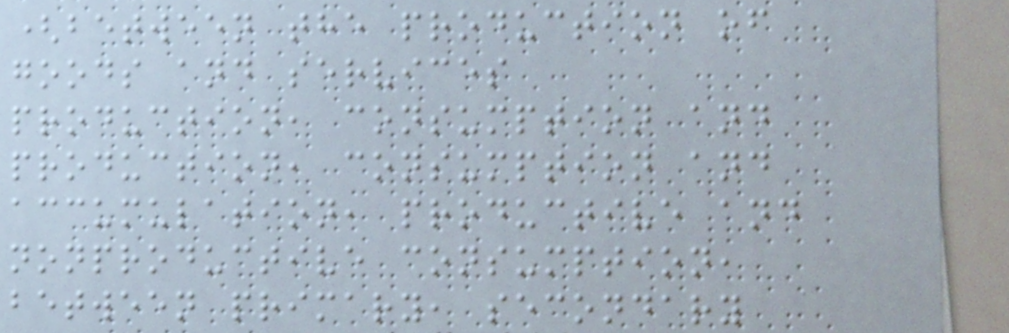(between the production of
goods and services
production, consumption and
production, consumption and
accumulation, productive and
nonproductive consumption,
between primary, secondary
